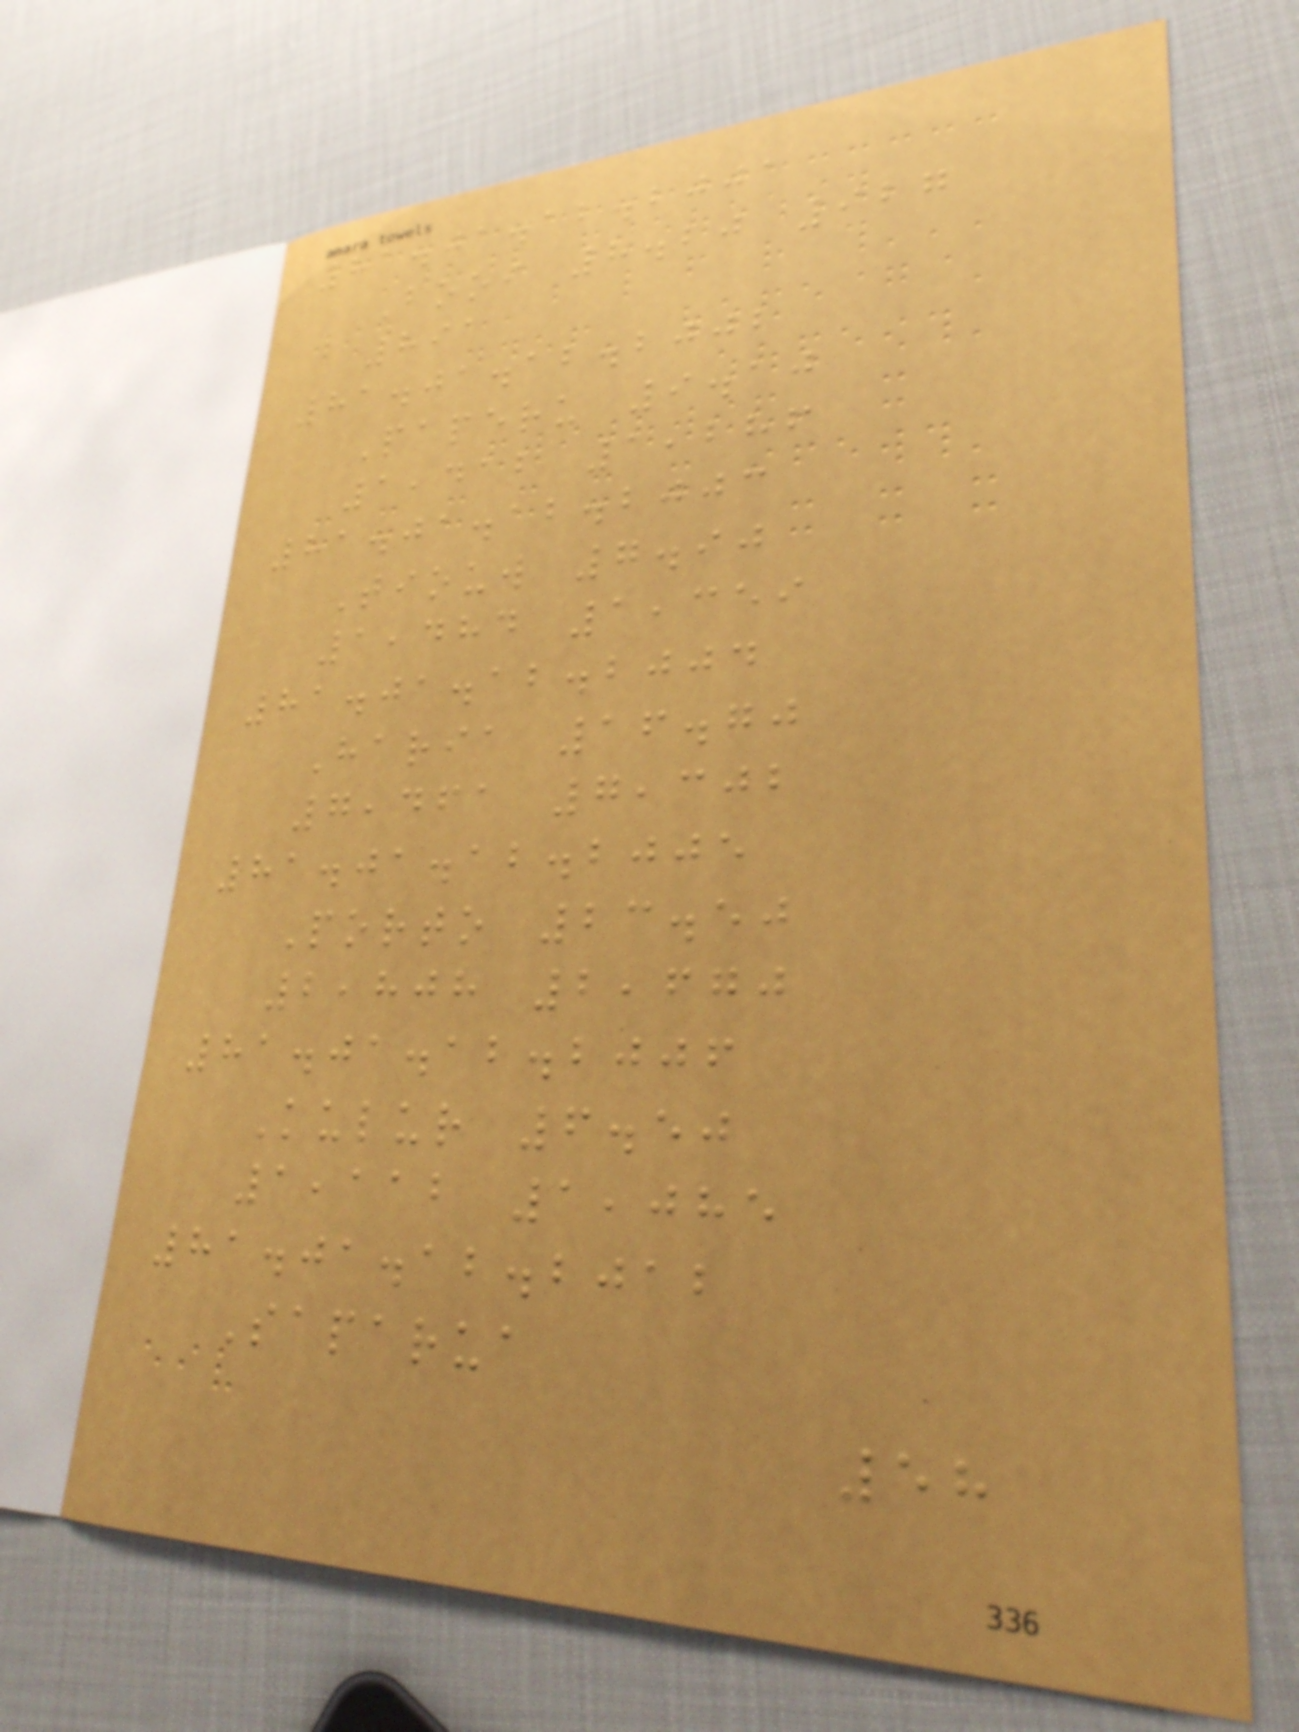81.01.12.2001
Booi 8.20 927
891
81.01.12.2002
Paperu 9.10
1,412 1,286
81.01.12.2003
Tiouw 7.90
1,484 1,359
81.01.12.2004
Haria 16.70
7,461 7,302
81.01.12.2005
Porto 23.50
2,808 2,670
81.01.12.2006
Kulur 6.50
1,112 1,085
81.01.12.2012
Saparua
58
